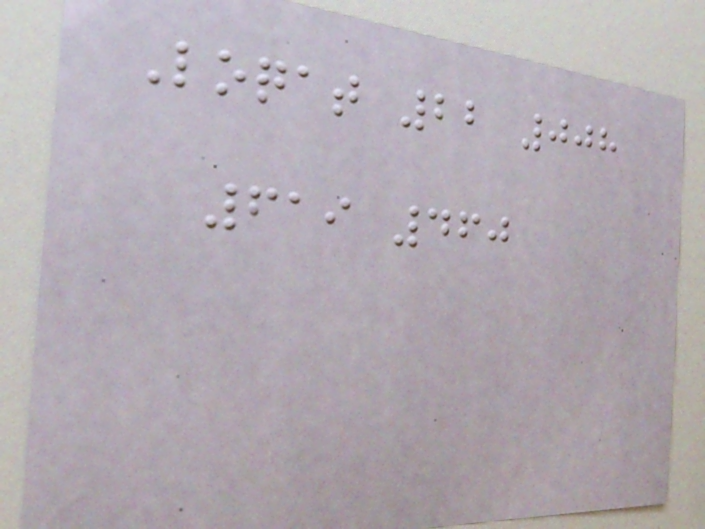Loqat 22 008
619 460
